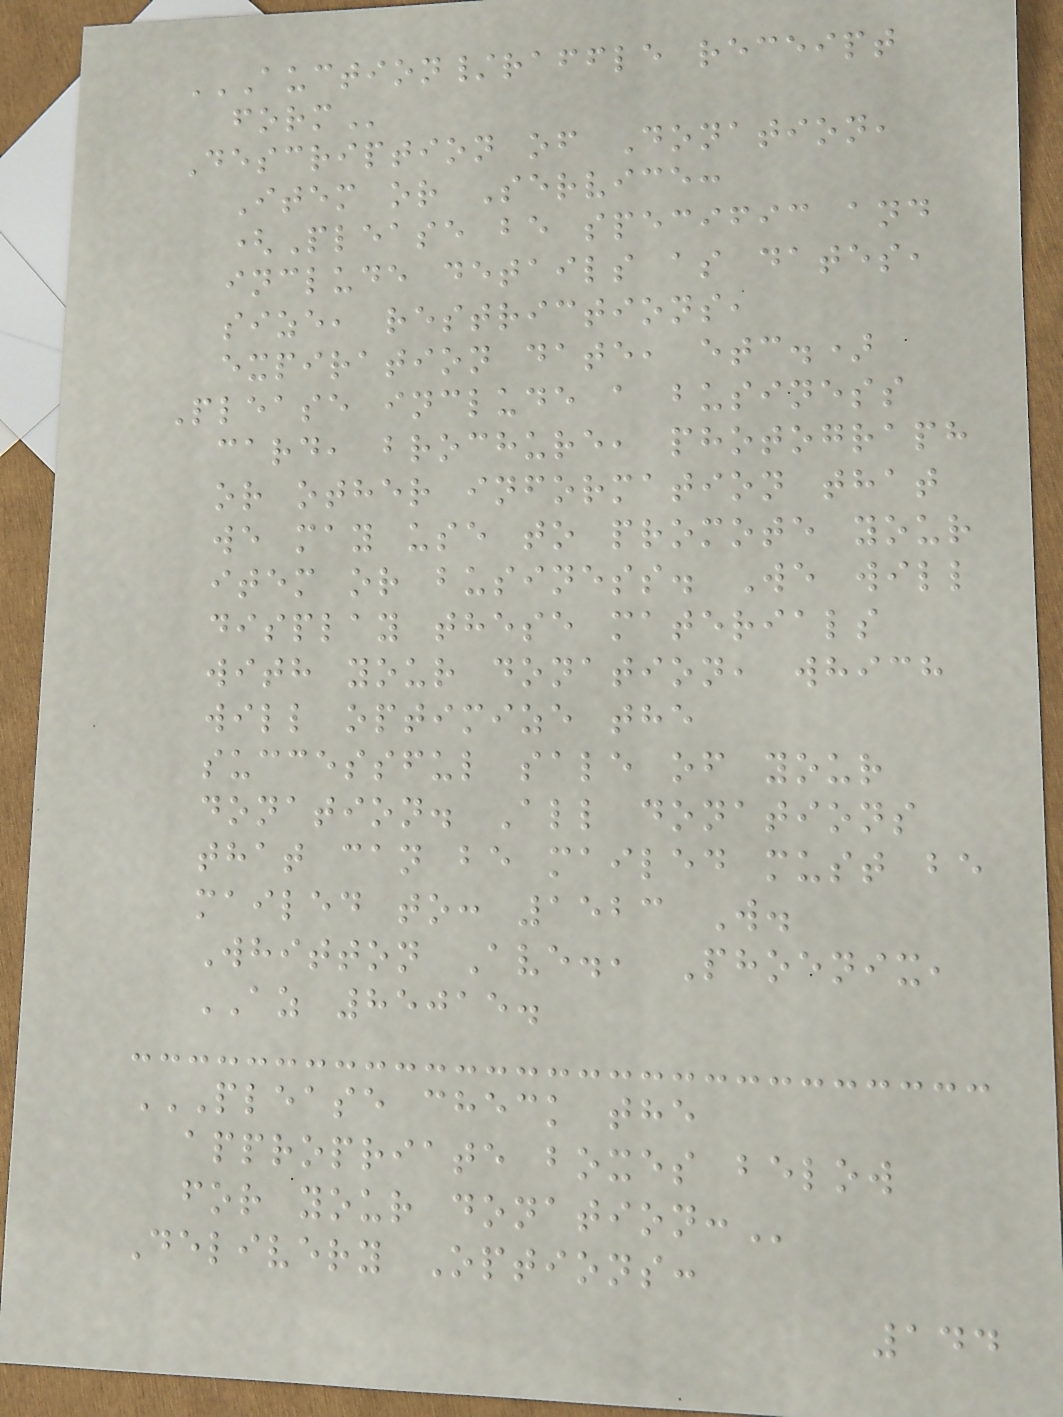AUCTION/RAFFLE RECEIPT
FORM
Description of Donation,
Item or Service:
(Please be specific and
include details as dates,
size, restrictions,
expiration date, etc.)
Please include a business
card, brochure, photograph
or other information that
we may use to promote your
item or business. We will
display these materials
with your donation, which
will optimize the
successful sale of your
donation. All donations
that can be mailed must be
mailed to: 1523 W.
Whitton Ave., Phoenix,
AZ 85015.
PLEASE CHECK THE
APPROPRIATE BOXES BELOW
FOR YOUR DONATION:
Delivery Options:
144
